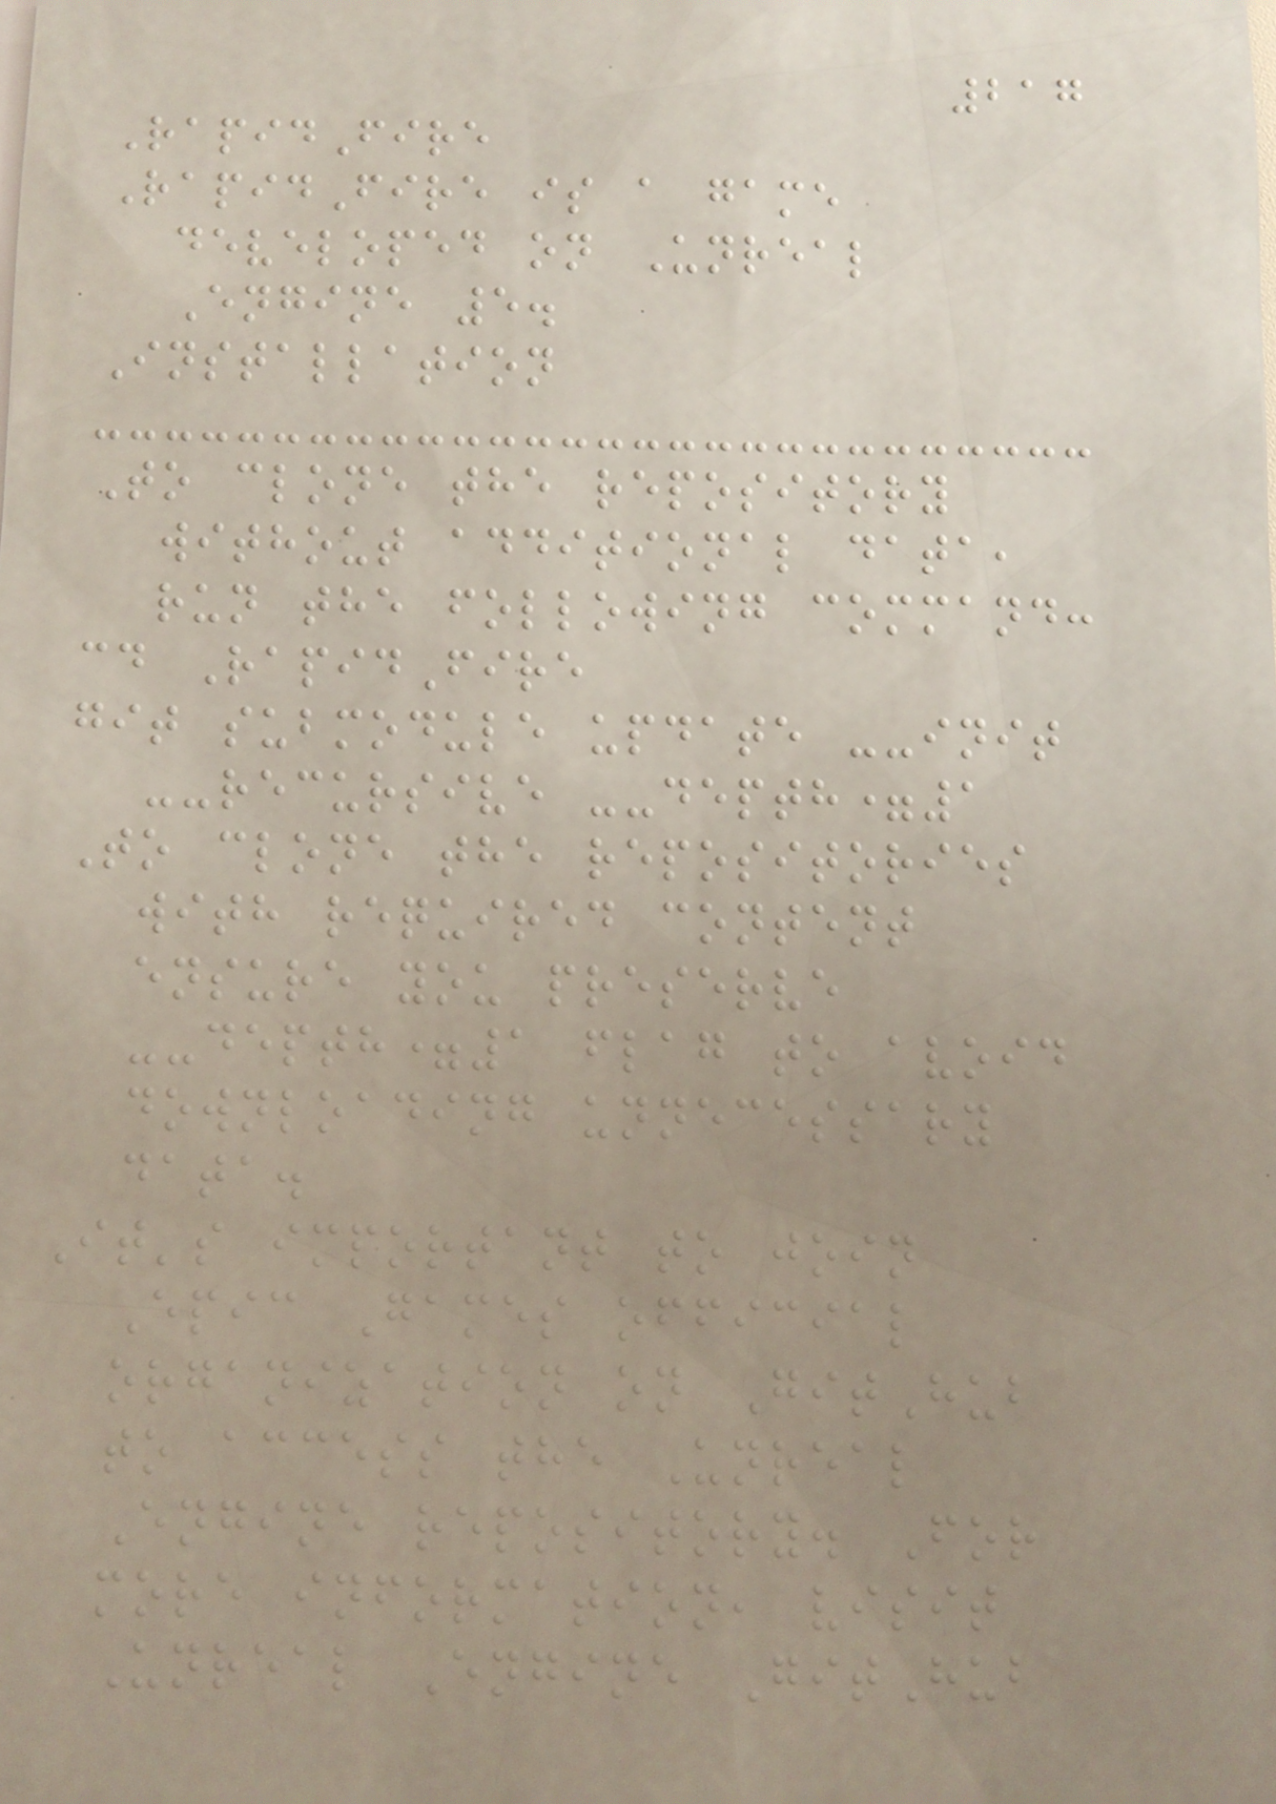217
RapidFire
RapidFire is a game
developed on Unreal
Engine 5.
Installation
To clone the repository
without additional data,
run the following command:
cd RapidFire
git submodule update --init
--recursive --depth=1
To clone the repositories
with required content
ensure you preserve
--depth=1 flag to avoid
downloading unnecessary
data.
It's important to join
Epic Games official
organization on GitHub
to access the Unreal
Engine repository. For
more information, visit
Unreal Engine GitHub
